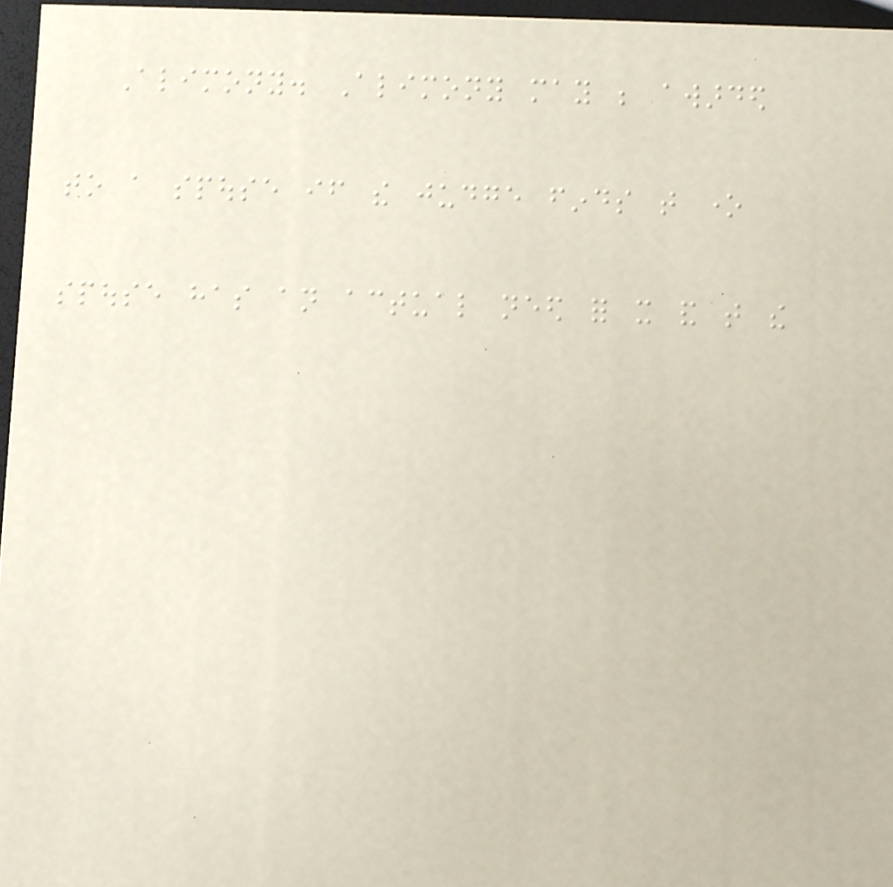Alimony. Alimony may be awarded
to a spouse if the judge finds that one
spouse has an actual need for it and that the
